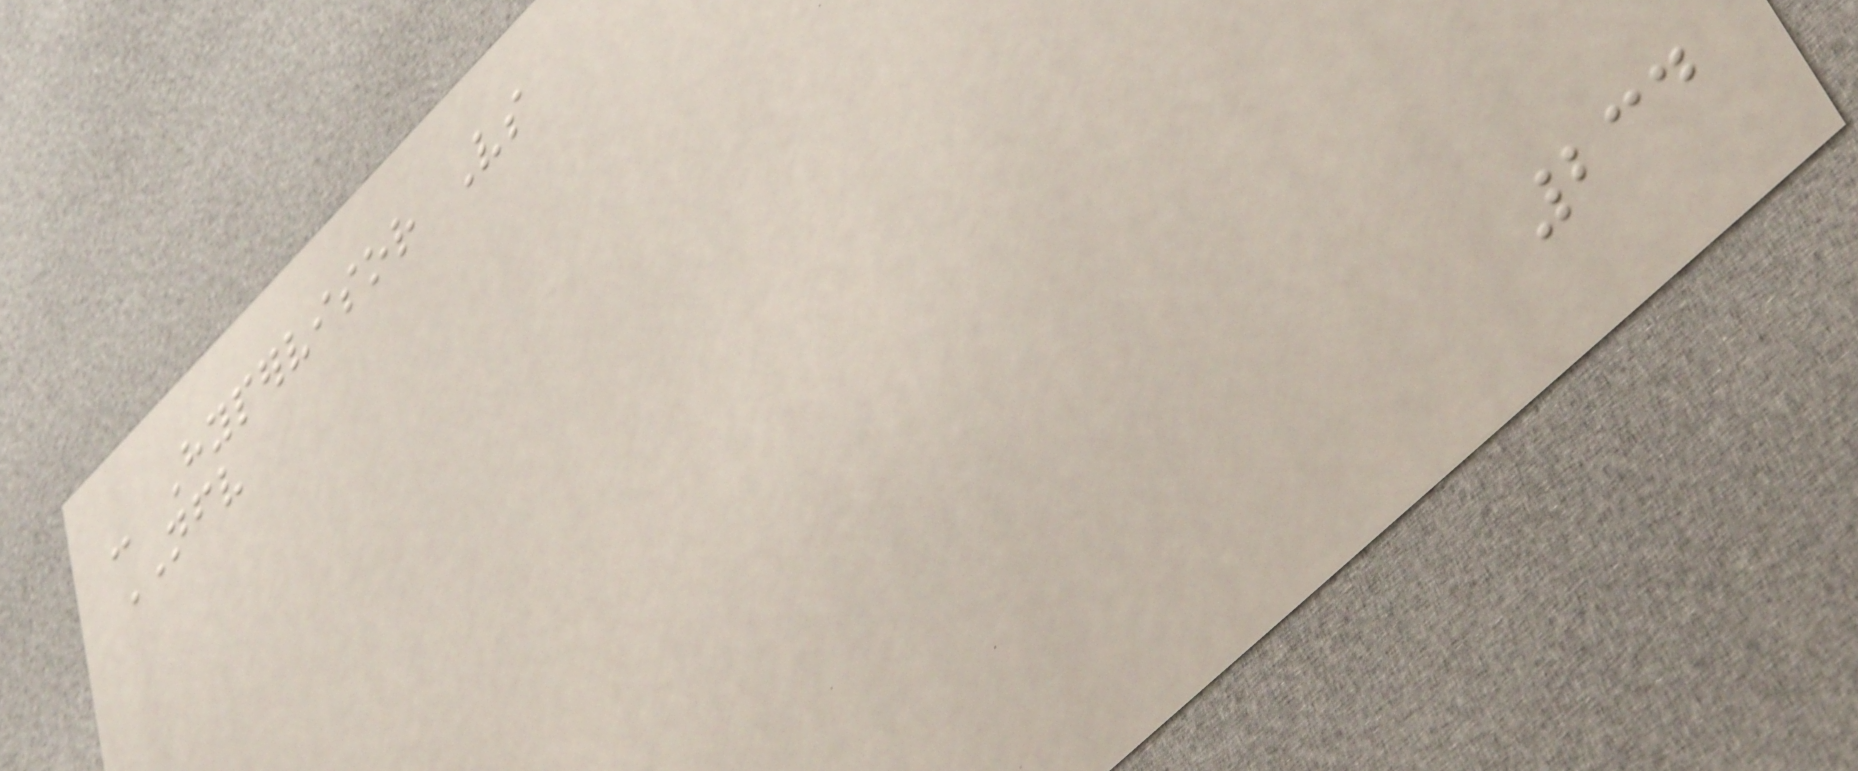- Hypervisor Vs
NFV
234
